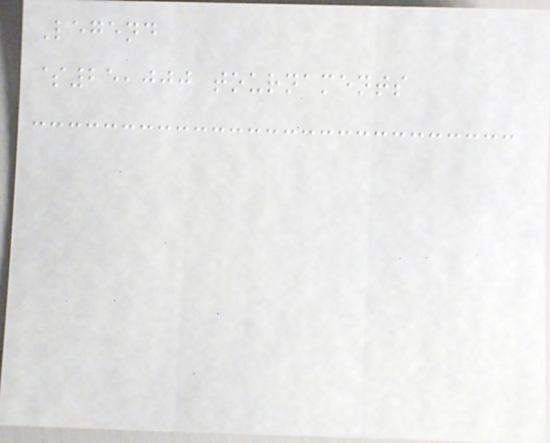Legend
$25,000 tournaments
